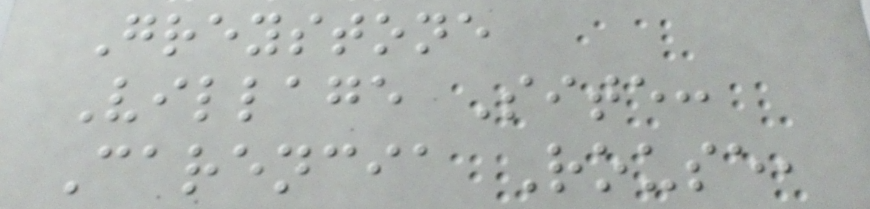Greystone
Village Site:
Carencia Rouse,
